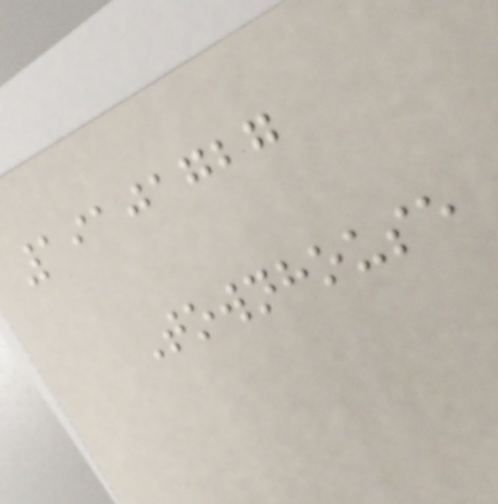19101727
Townhouse
